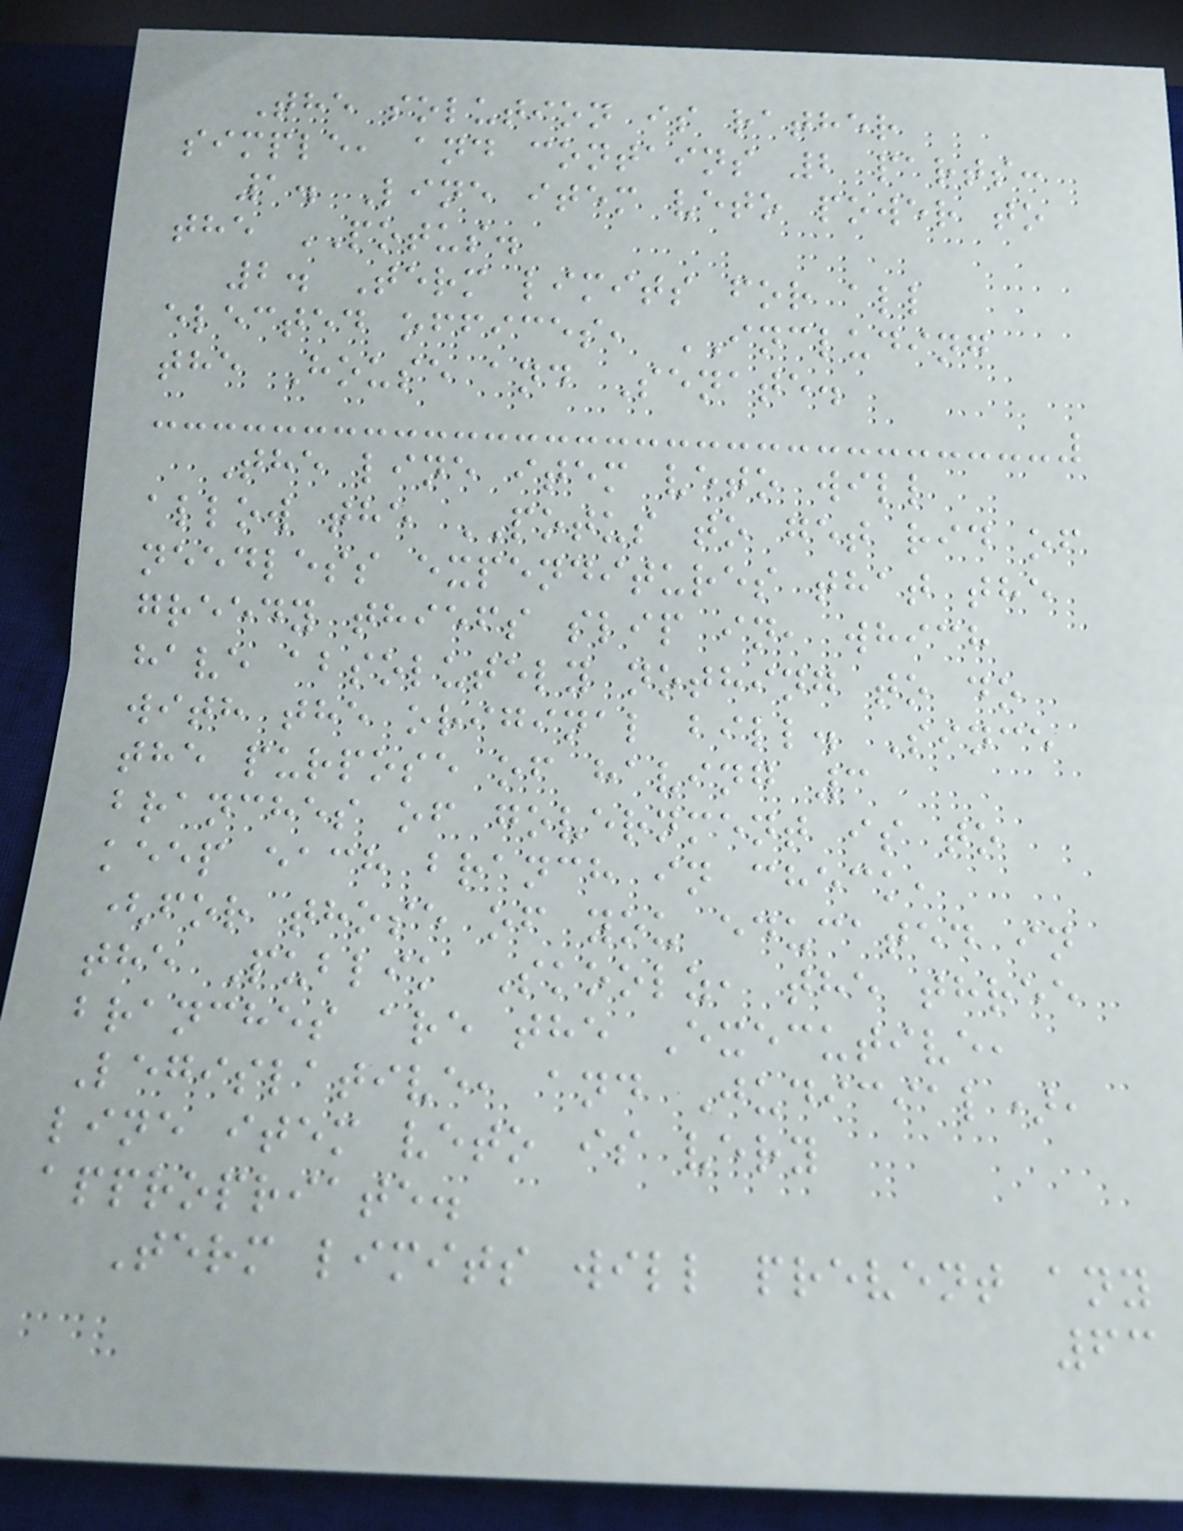The solution is rather
simple, and contains 2 parts:
1. Line item veto power to
the POTUS.
2. Term limits for all
elected offices, INCLUDING
the House and Senate.
The line item veto will
allow the POTUS to get rid of
needless expenditures that the
greedy thiefs slip in, which
have absolutely nothing to do
with the original bill. Since
the purpose of having 3
branches of government is to
keep each branch in check,
(for those of you educated in
the Publik Skoolz, the three
branches are the Executive,
Legislative, and Judicial),
line item veto is very
appropriate.
Term limits will prevent any
63
